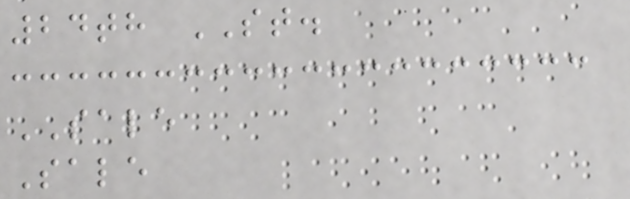24th ST.
SALE
Sale
